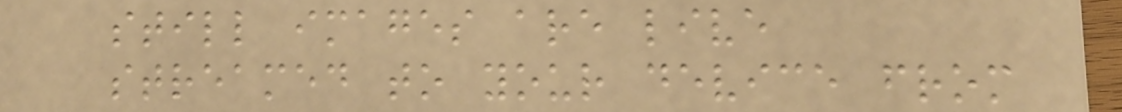still images are live
streamed to your device from
